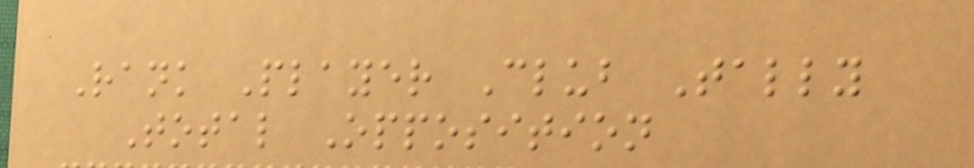Rank Player Club Tally
Total Opposition
